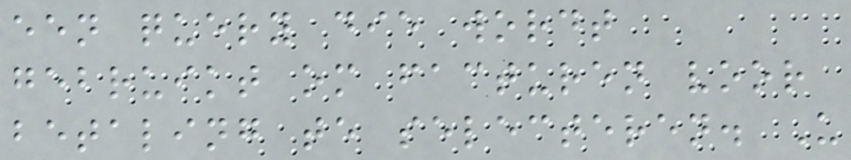een query die wordt
gebruikt om facturen voor
betaling te selecteren. U
